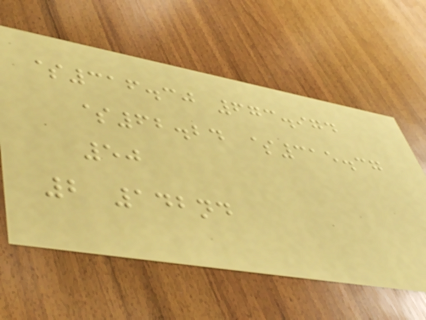$316.30 673.974
$62.24 $315.37
50
2 142nd
